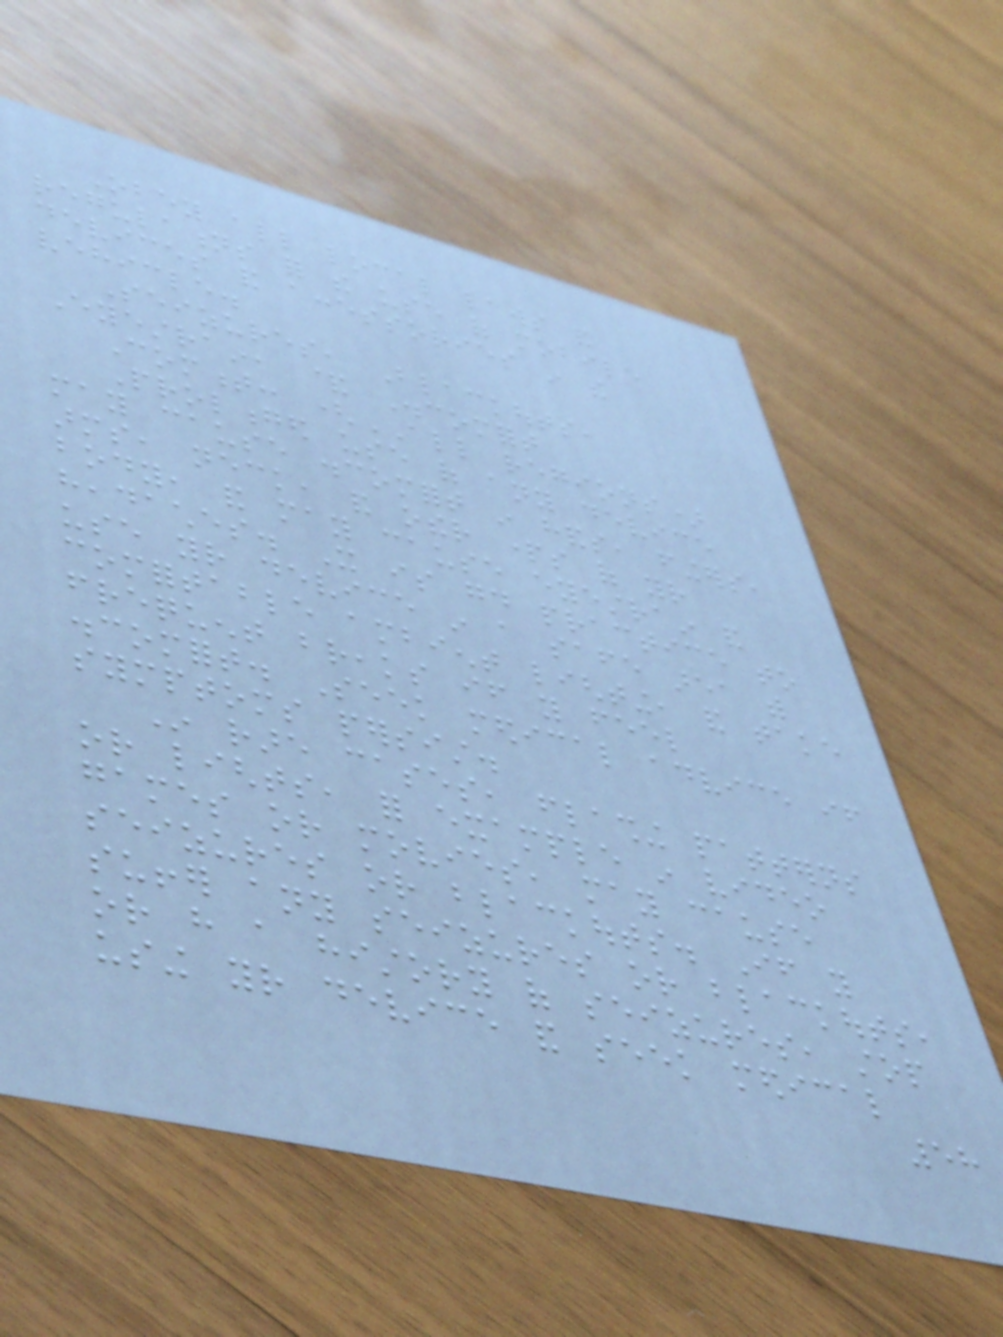Obey all local laws and
regulations for the use of mobile
devices and accessories in the
vehicle.
Seizures, Blackouts,
Eyestrain, & Discomfort
Comment: (ALL regions)
Prolonged use of any device
may cause discomfort in hands, fingers,
arms, neck, and other parts of your
body, and may cause eyestrain and
headaches. It is good practice to
use your device in a safe area with
comfortable ambient lighting, and take
frequent breaks if you feel
discomfort. Seek medical advice if
symptoms persist.
In rare cases, flashing patterns
or lights, for example in video
games or movies, may cause
seizures or blackouts. If you
suffer any seizures or blackouts,
or have a history of seizures, stop
using your device and seek medical
58
